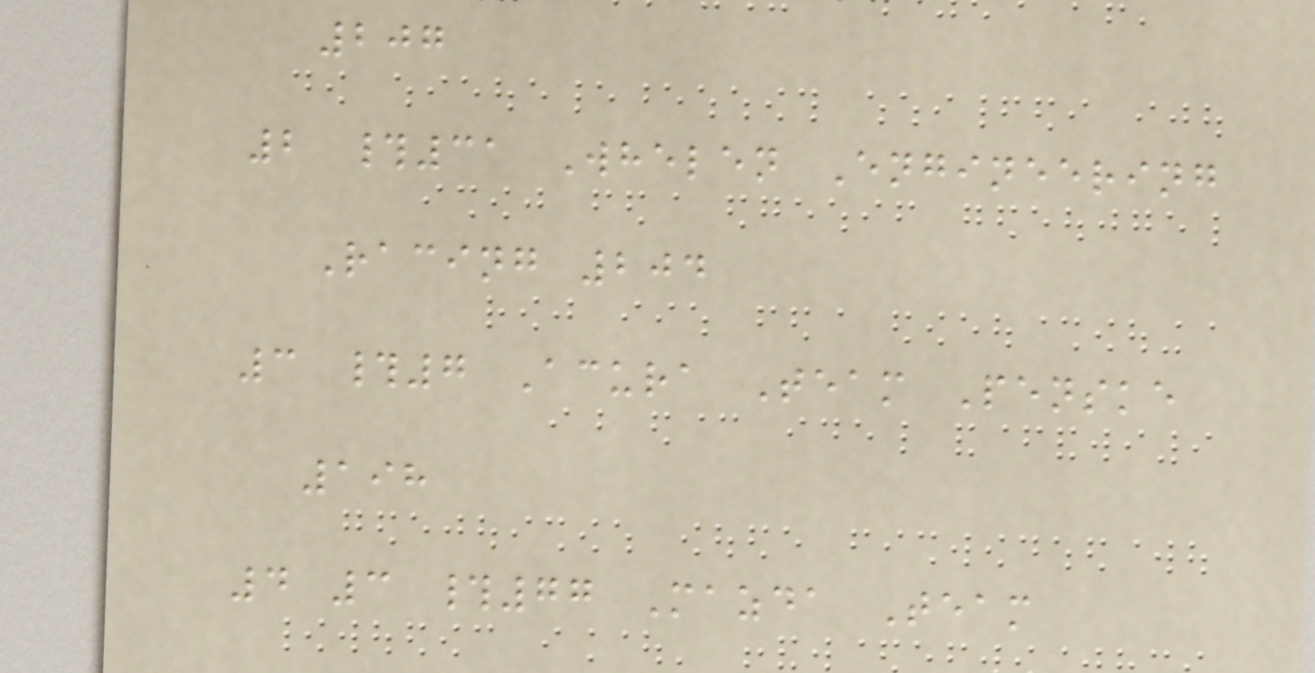207
2 #31 Whelen Engineering
Racing 204
3 #7 Acura Team Penske
198
4 3 #77 Mazda Team
